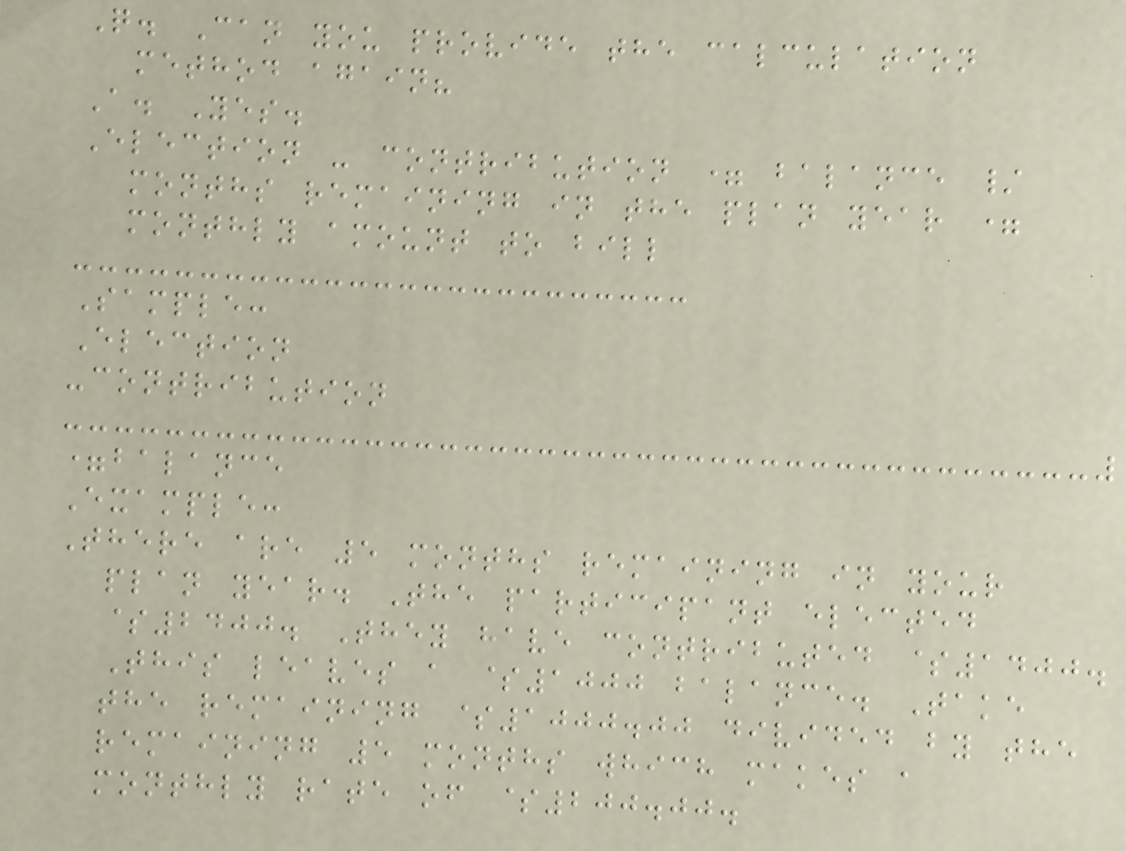Q. Can you provide the calculation
method again?
A. Yes.
Election - contribution = balance /
months remaining in the plan year =
monthly amount to bill
Sample:
Election
-contribution
=balance
Example:
There are 5 months remaining in your
plan year. The participant elected
$2400. They have contributed $1400.
This leaves a $1000 balance. Take
the remaining $1000.00 divided by the
remaining 5 months which makes a
monthly rate of $200.00.
